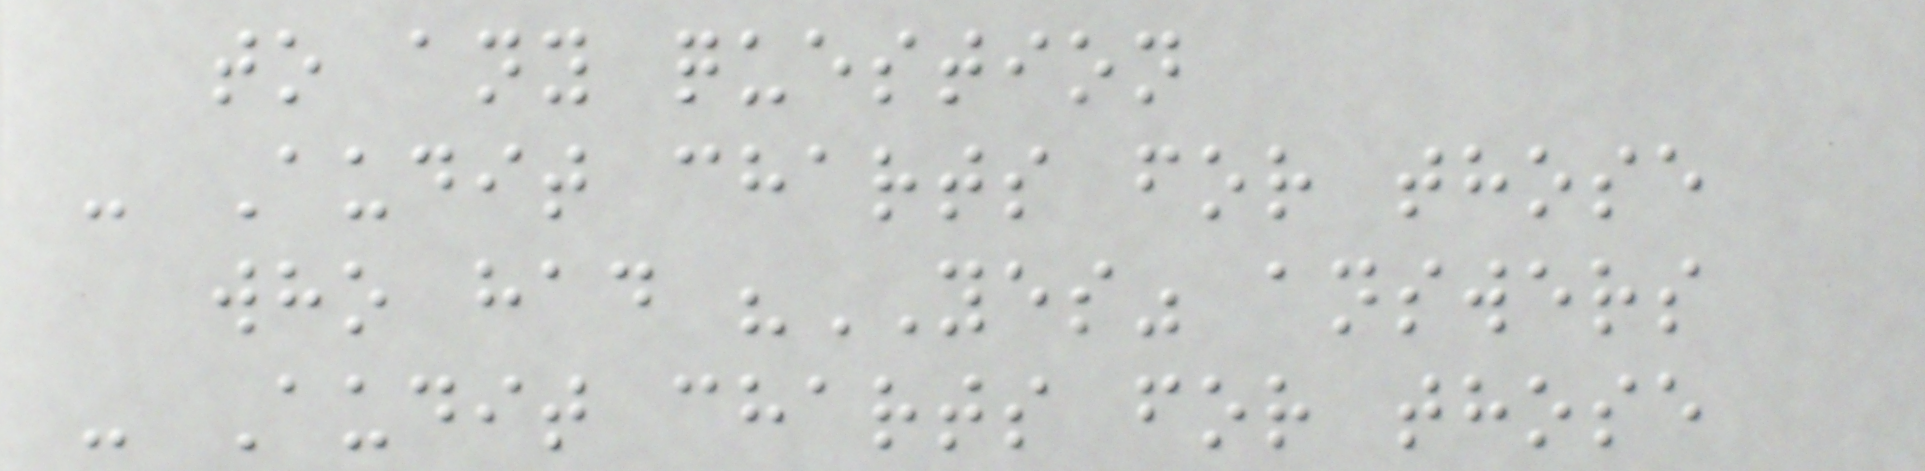to any question
- Audit charts for those
who had "YES" answers
- Audit charts for those
